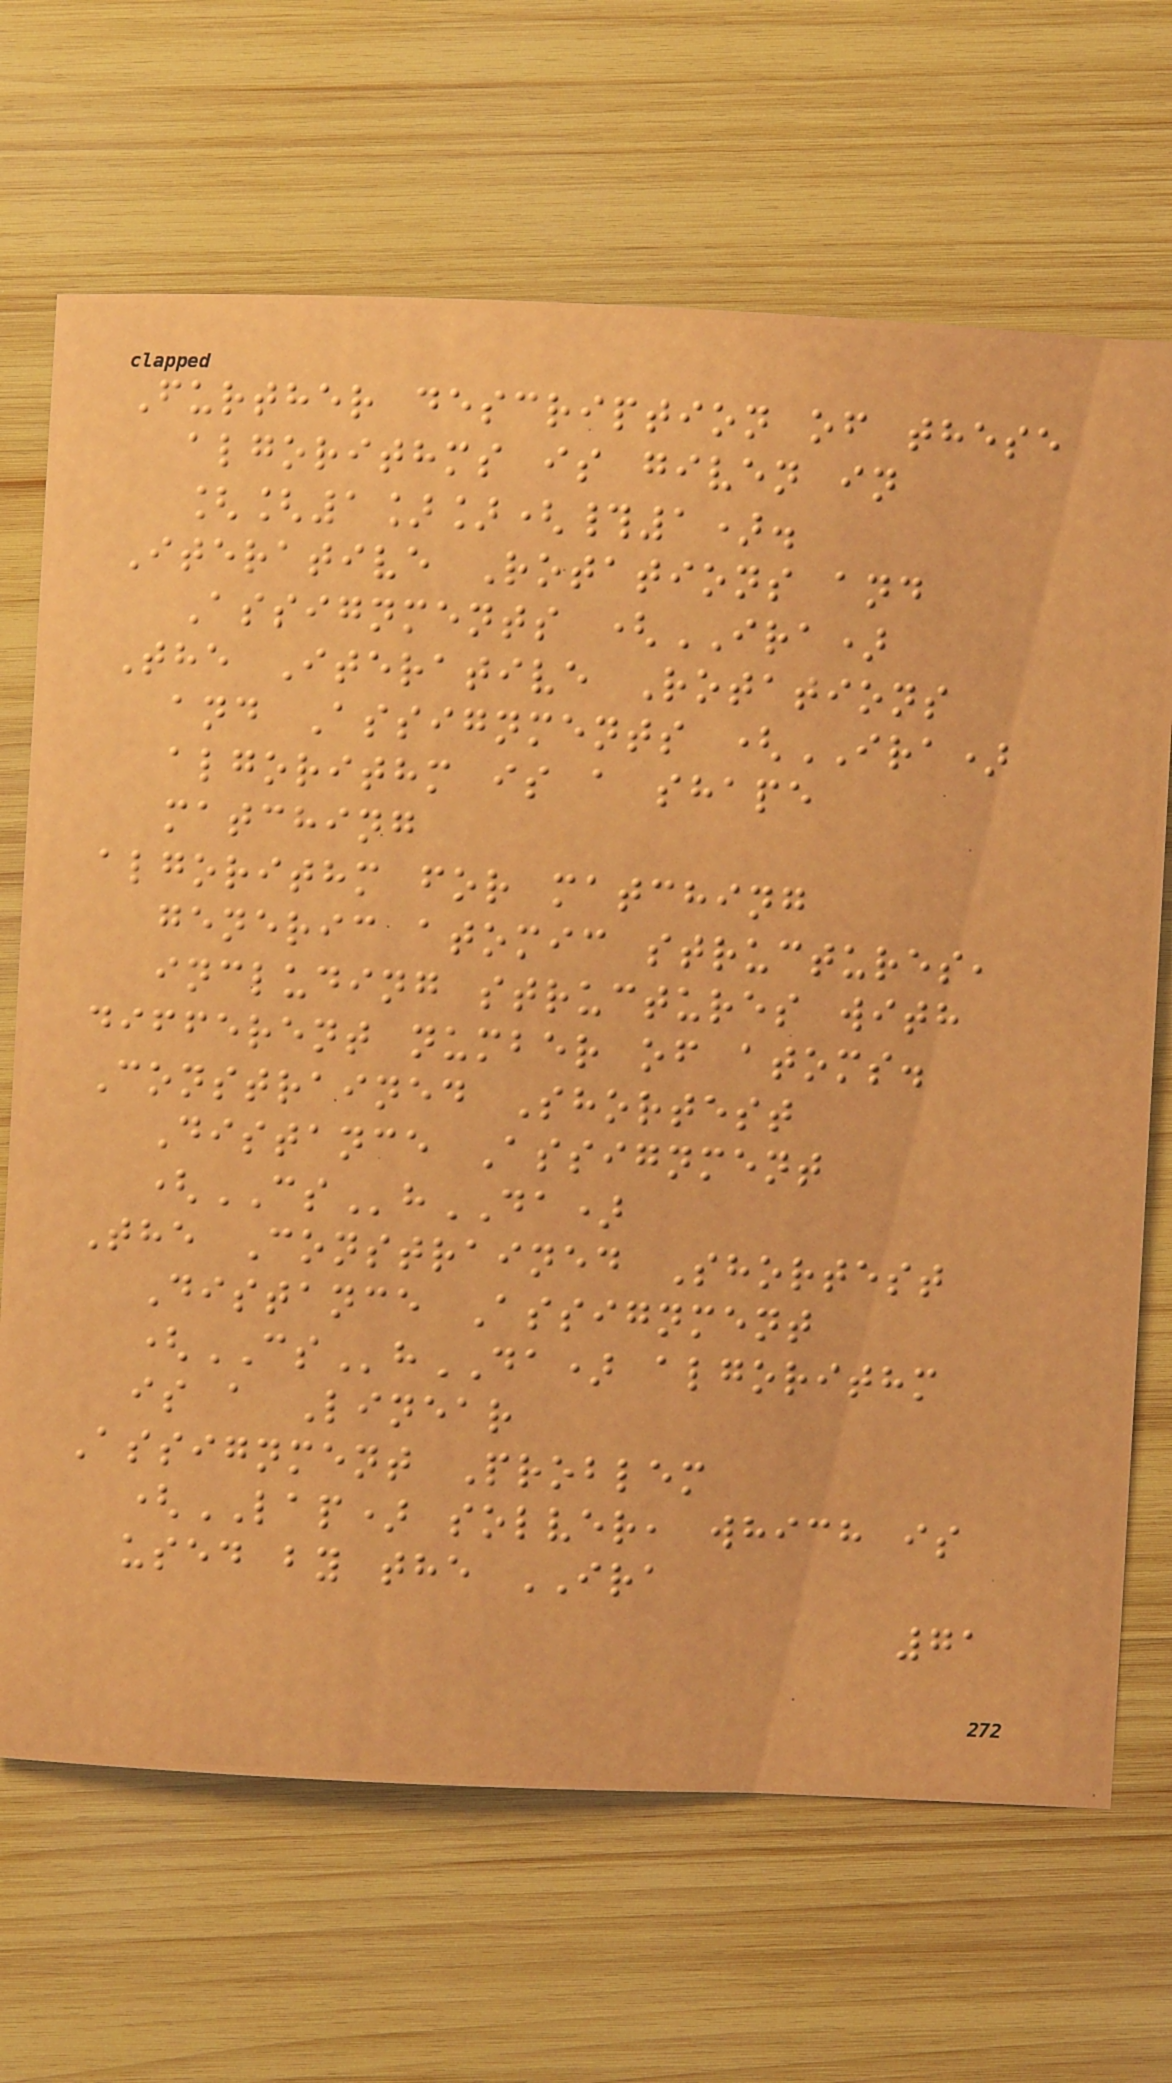Further description of these
algorithms is given in
[[1]](#1).
Iterative Rotations and
Assignments (IRA)
The Iterative Rotations
and Assignments (IRA)
algorithm is a shape
matching
algorithm for matching
generic atomic structures,
including structures with
different number of atoms.
Constrained Shortest
Distance Assignment
(CShDA)
The Constrained Shortest
Distance Assignment
(CShDA) algorithm
is a Linear
Assignment Problem
(LAP) solver, which is
used by the IRA
71
